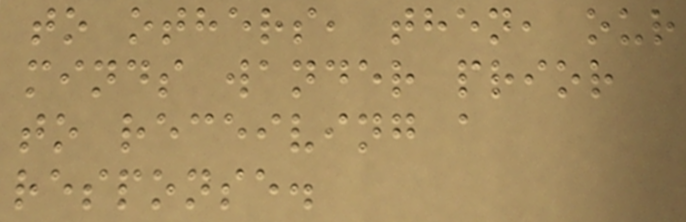to others, then, our
minds wander prior
to receiving a
response.
